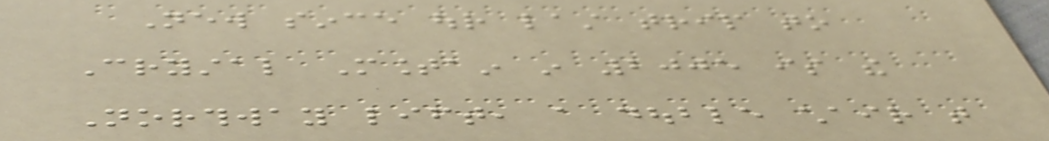New since our last trip to
Crystal Mountain in 2005 is the
Northway lift, a double chair that
